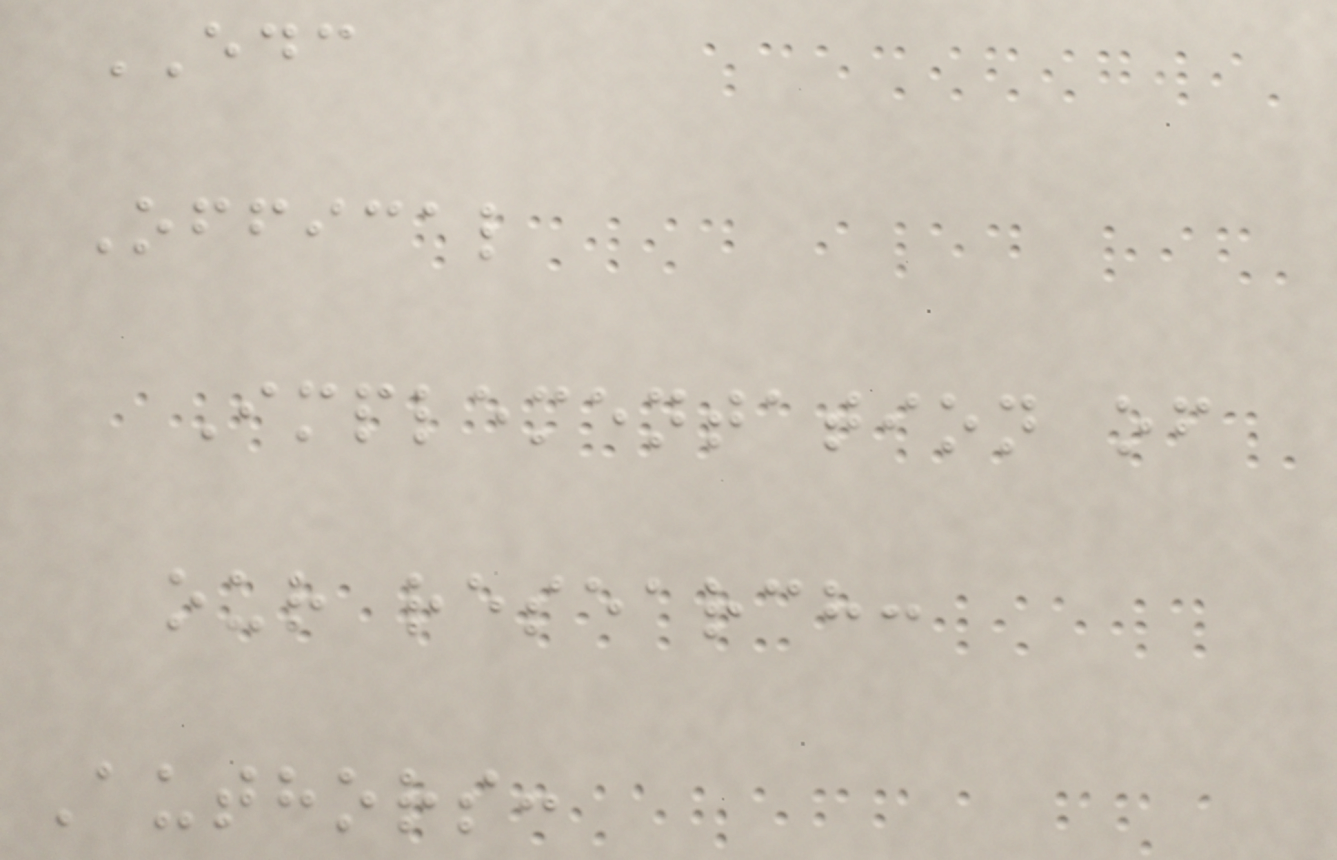EDC
Offical
Implementation of
our research:
Authors:
